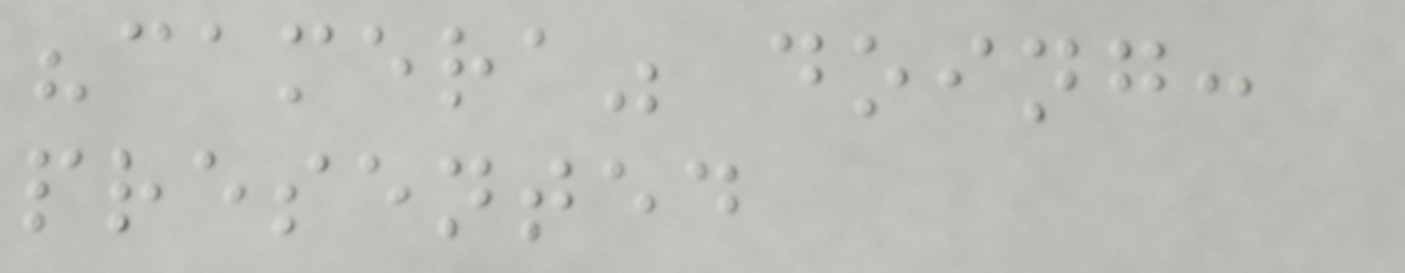"camera" doing:
presented
